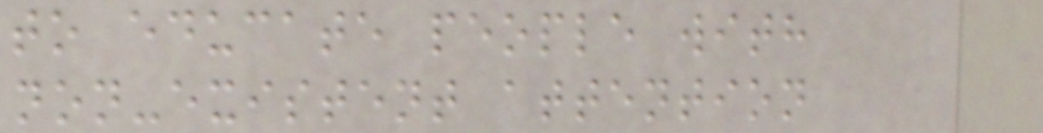to educate people with
non-existent attention
